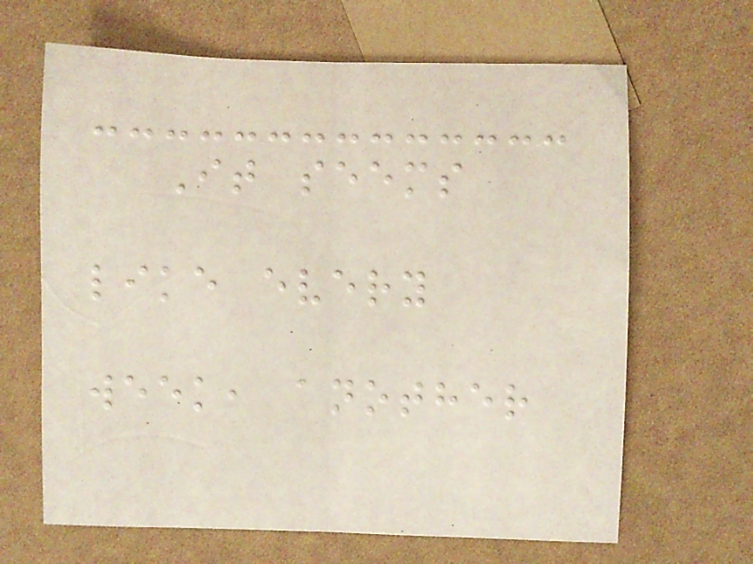It seems
like every
week, another
